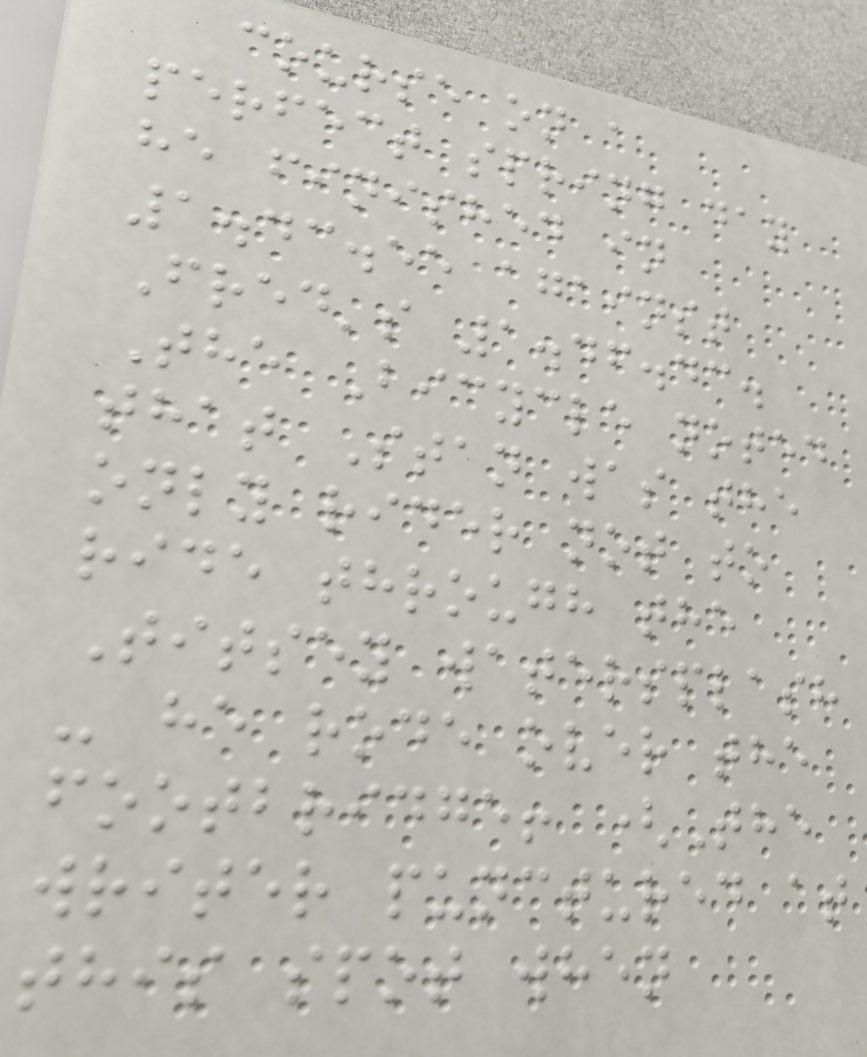course on a
perfect spring day
he finished in
1.43.55 against
Fred's 1.46.43.
The Bicycle noted
that Stan was the
only rider not to
ride through the
Titsey watersplash
- he rode over the
footbridge! (The
writer punctured at
this spot when
